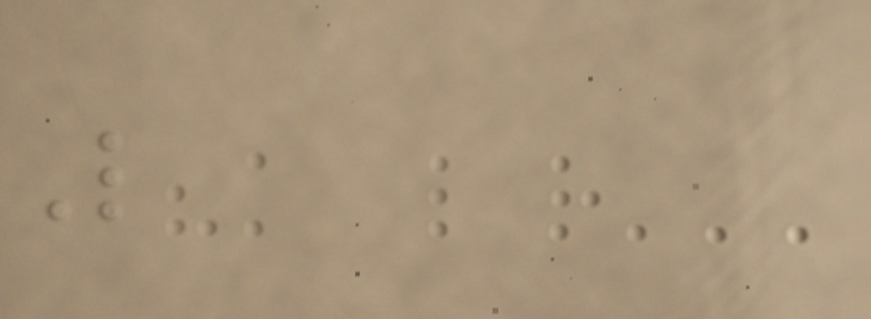L
